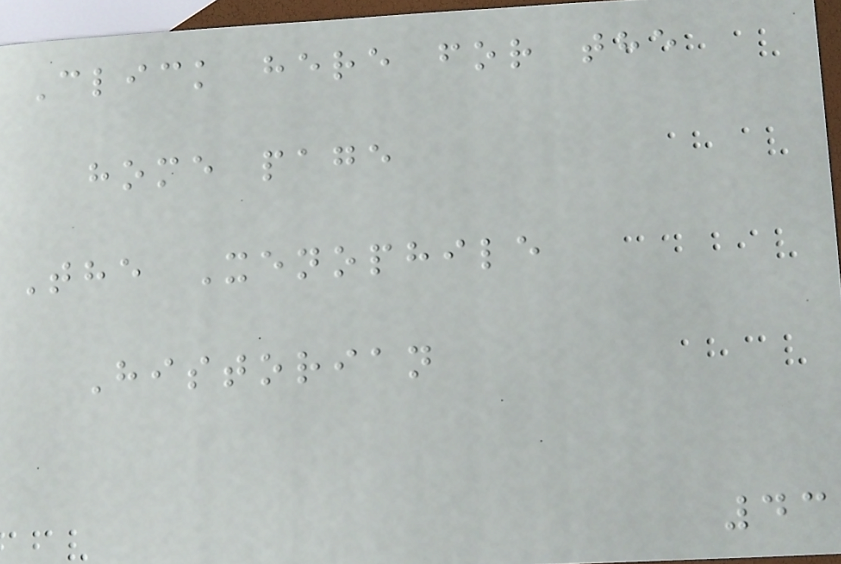Click here for the
home page
The Xenophile
Historian
43
